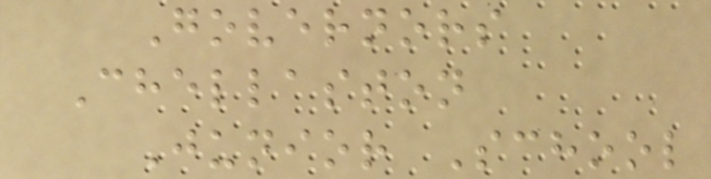Governors
Chellaston
Junior School
